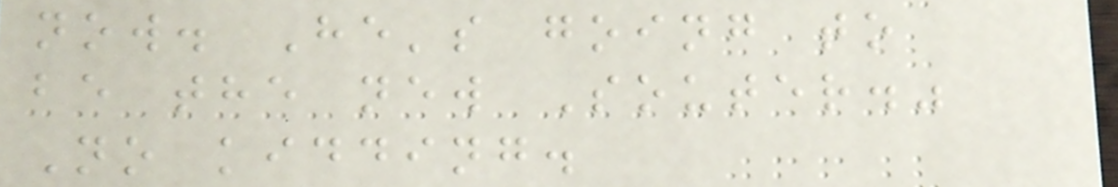now. He's going to
be the new Souter."
No kidding.
